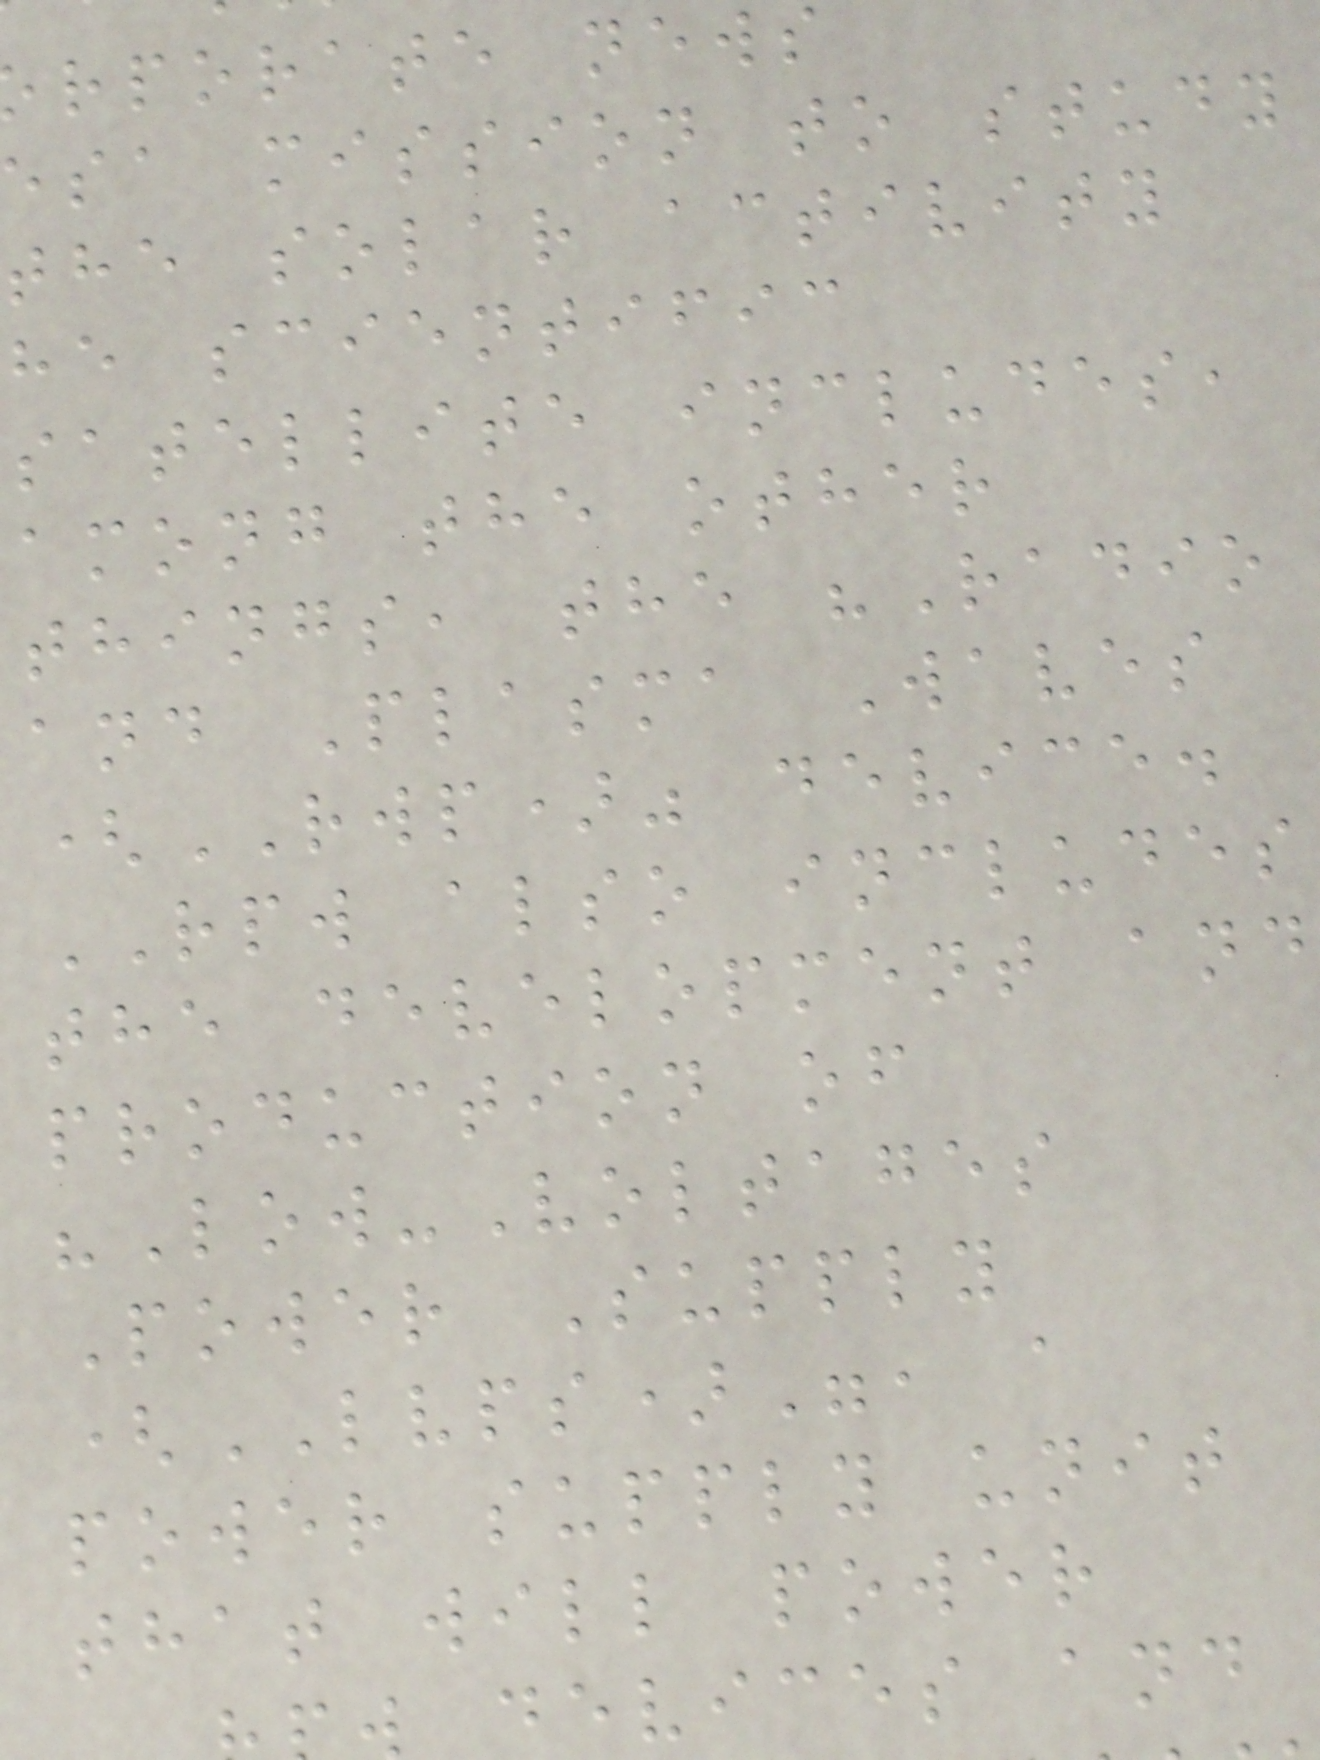rporate news
esa mission to study
the solar activity
he scientific
satellite includes,
among the other
things, the "Radio
and Plasma Waves
(RWP)" device.
RPW also includes
the development and
production of
"Low-Voltages
Power Supply
(LVPS)", a
power supply unit
that will power
devices and
